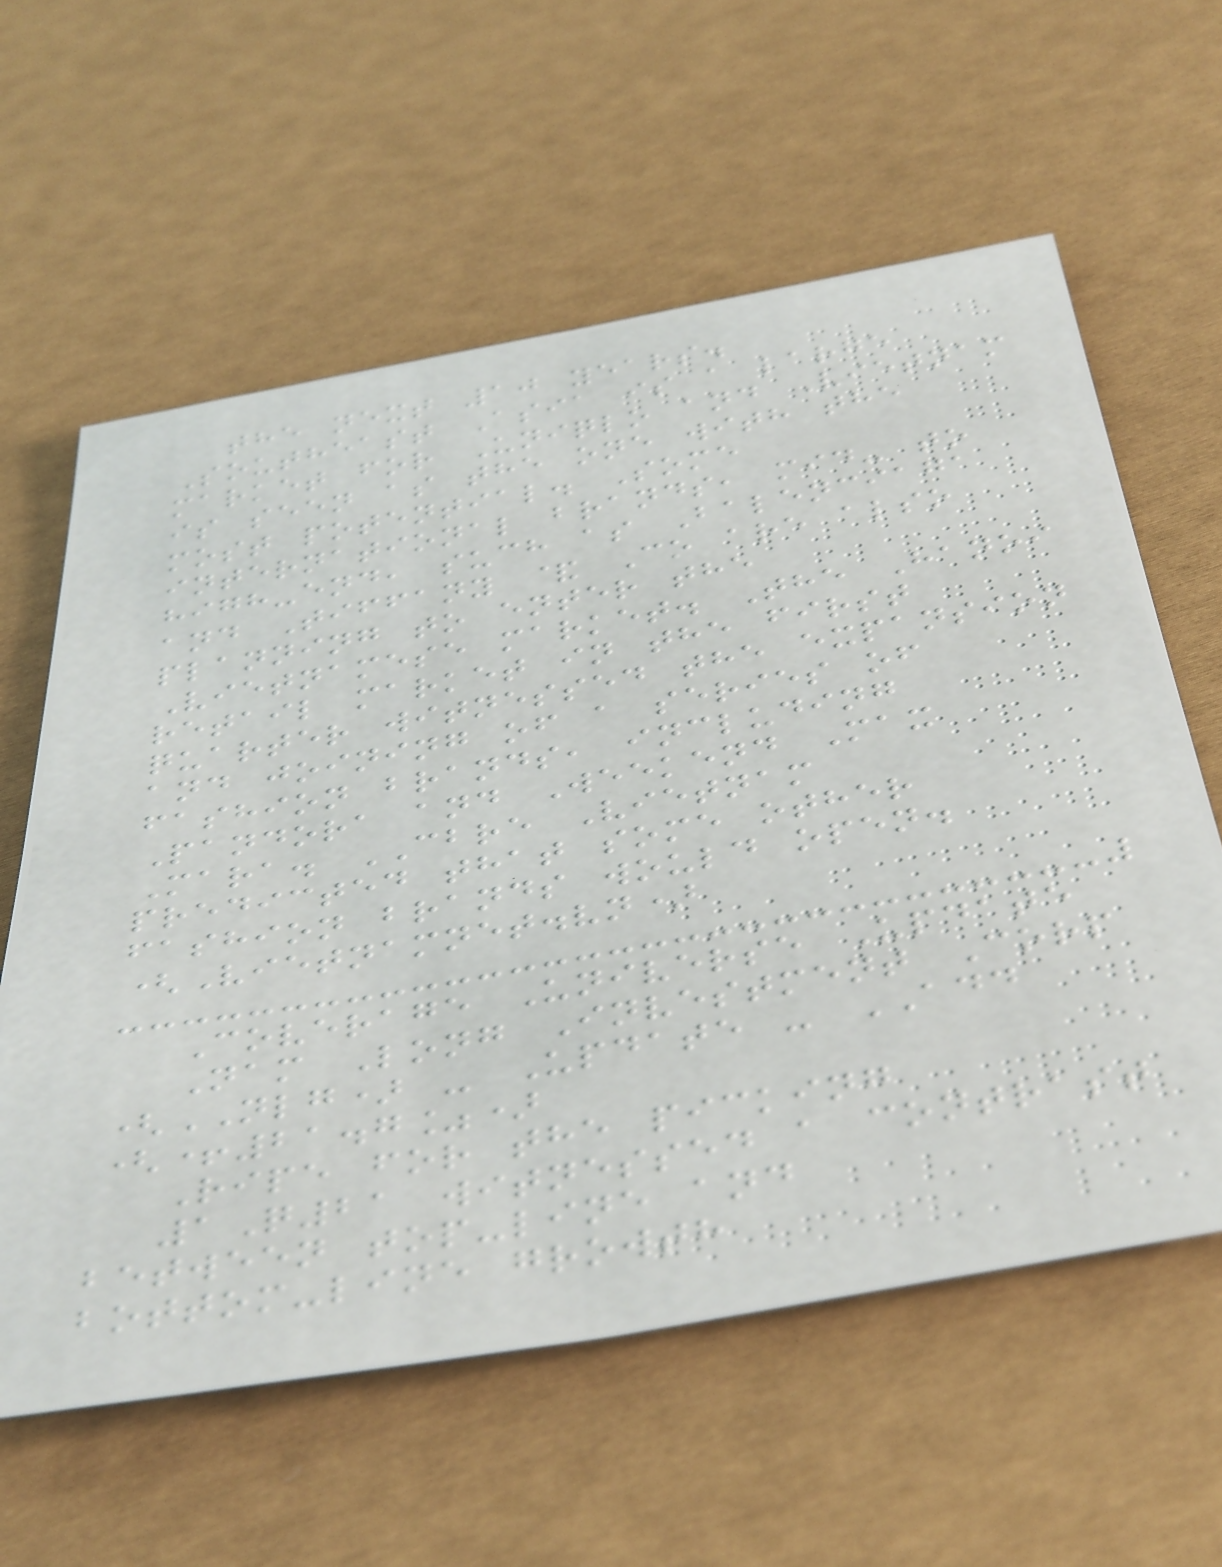the next 10 years.
Southeast Asia is a large
market for Uniqlo and Vietnam
is seen as the one with the
most potential. Some
international brands, mid- to
high-end, such as Balenciaga
and Tiffany & Co are also
planning to enter the
Vietnamese market. The Hanoi
retail market in the first
quarter witnessed the expansion
and joining of a series of
fashion brands, including
Pandora and Weekend Max
Mara. CBRE Vietnam
predicted that some other
fashion brands would open.
(Vietnamnet.vn)
Coverage Universe Update
Nam Long Investment Corp
(NLG) - Update - ADD
(+21.7%)
Ripe for the picking
1Q21 witnessed a contrast
between top-line and
bottom-line growth
